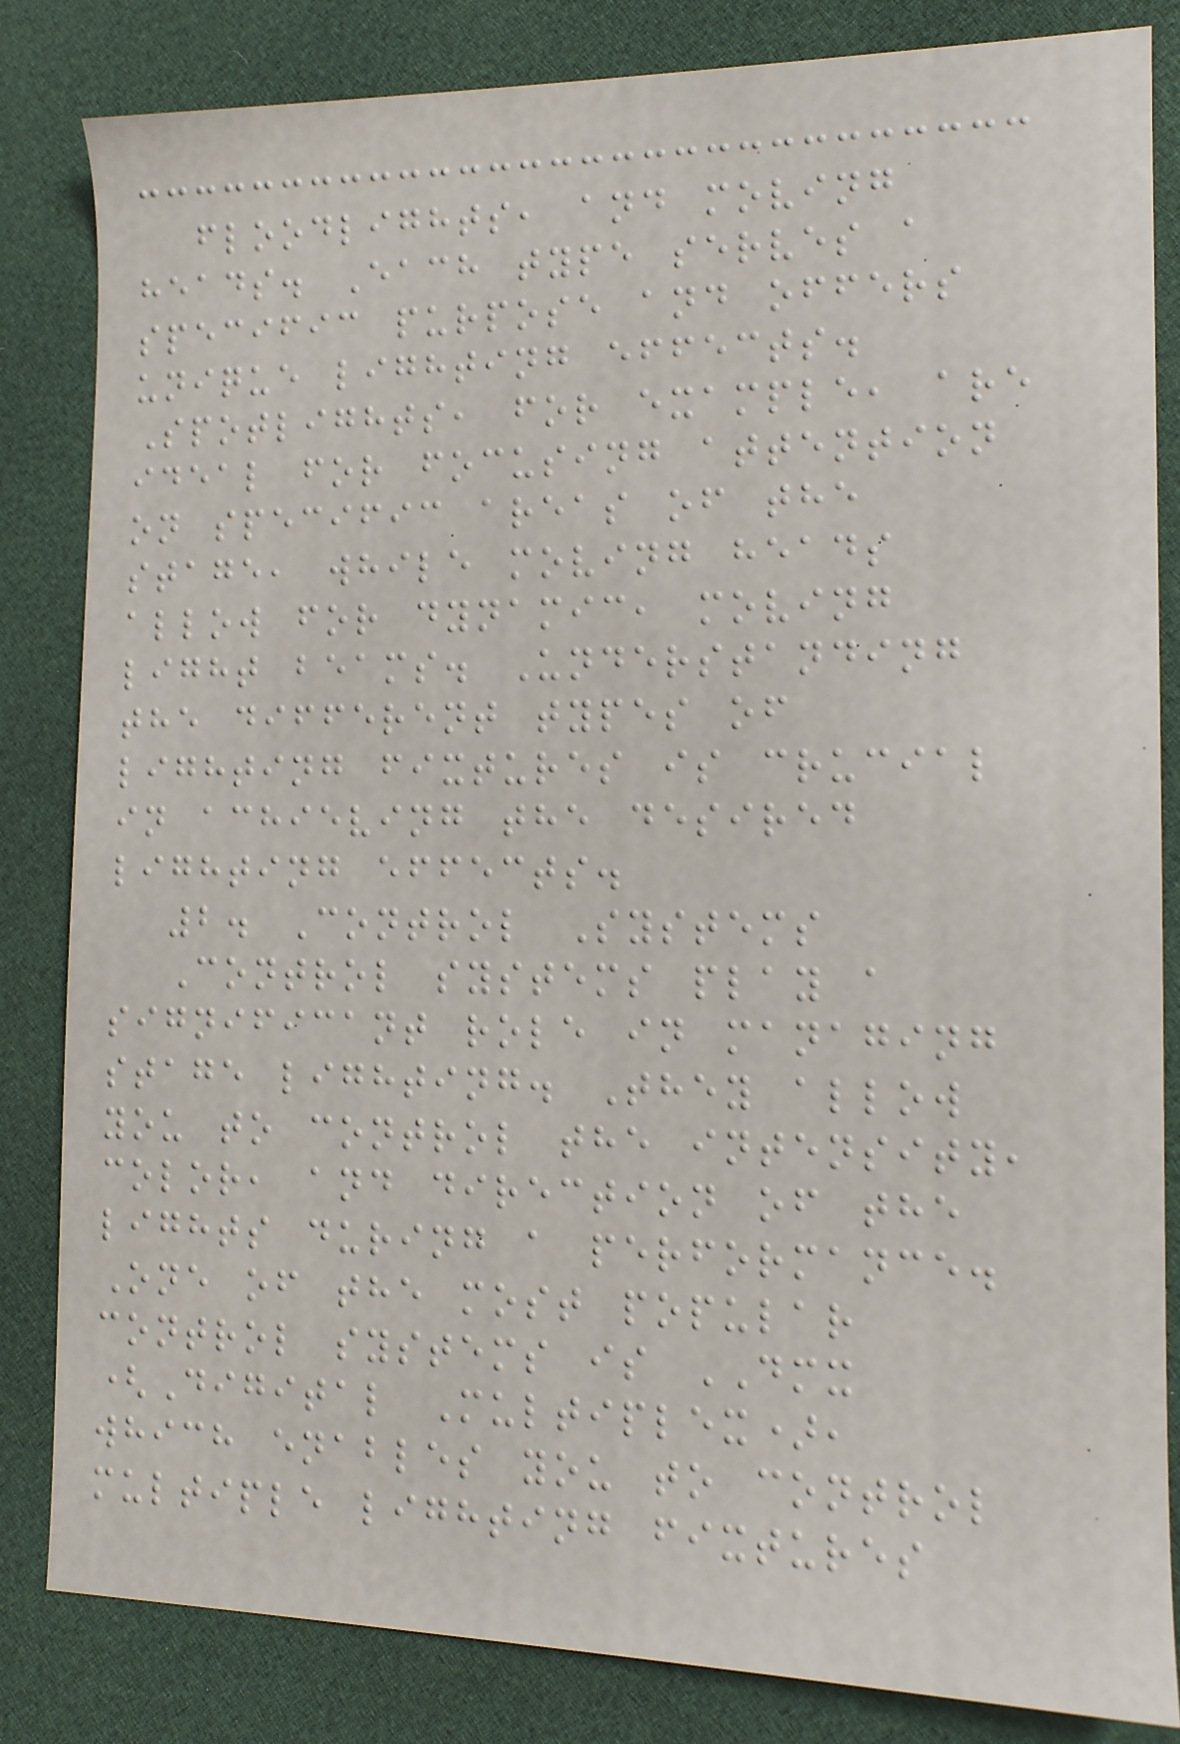floodlights, and moving
heads. Each type serves a
specific purpose and offers
unique lighting effects.
Spotlights, for example, are
ideal for focusing attention
on specific areas of the
stage, while moving heads
allow for dynamic, moving
light beams. Understanding
the different types of
lighting fixtures is crucial
in achieving the desired
lighting effects.
2. Control Systems
Control systems play a
significant role in managing
stage lighting. They allow
you to control the intensity,
color, and direction of the
lights during a performance.
One of the most popular
control systems is DMX
(Digital Multiplex),
which enables you to control
multiple lighting fixtures
